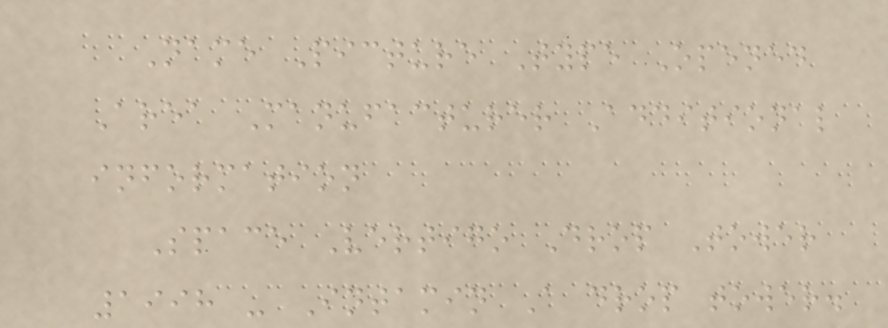Name Picture Type Opened
Area Manufacturer Additional
information
Space Vertigo Drop Tower
1998 - Intamin A drop tower.
